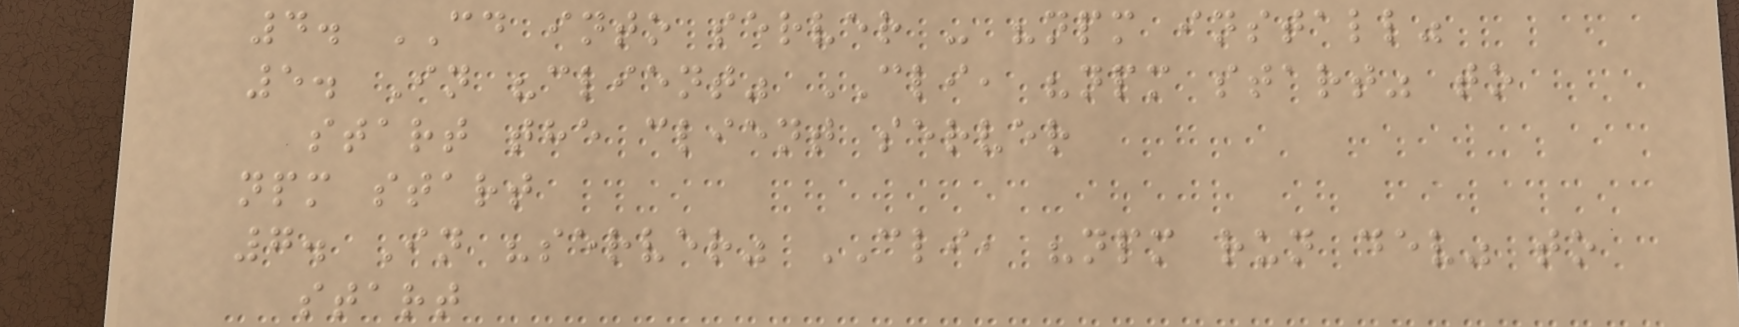4. CD into server - "npm install"
5. In "client" CLI, "npm start" to
start the client server
npm start
7. In "server" CLI, "npm run dev" to
start
